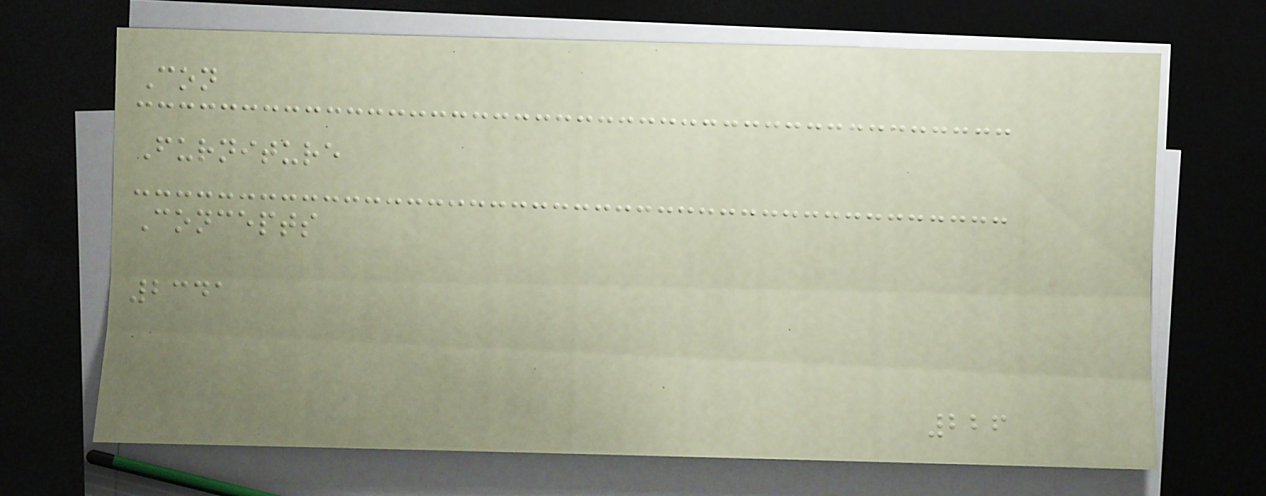Con
Furniture
Concepts
2341
226
